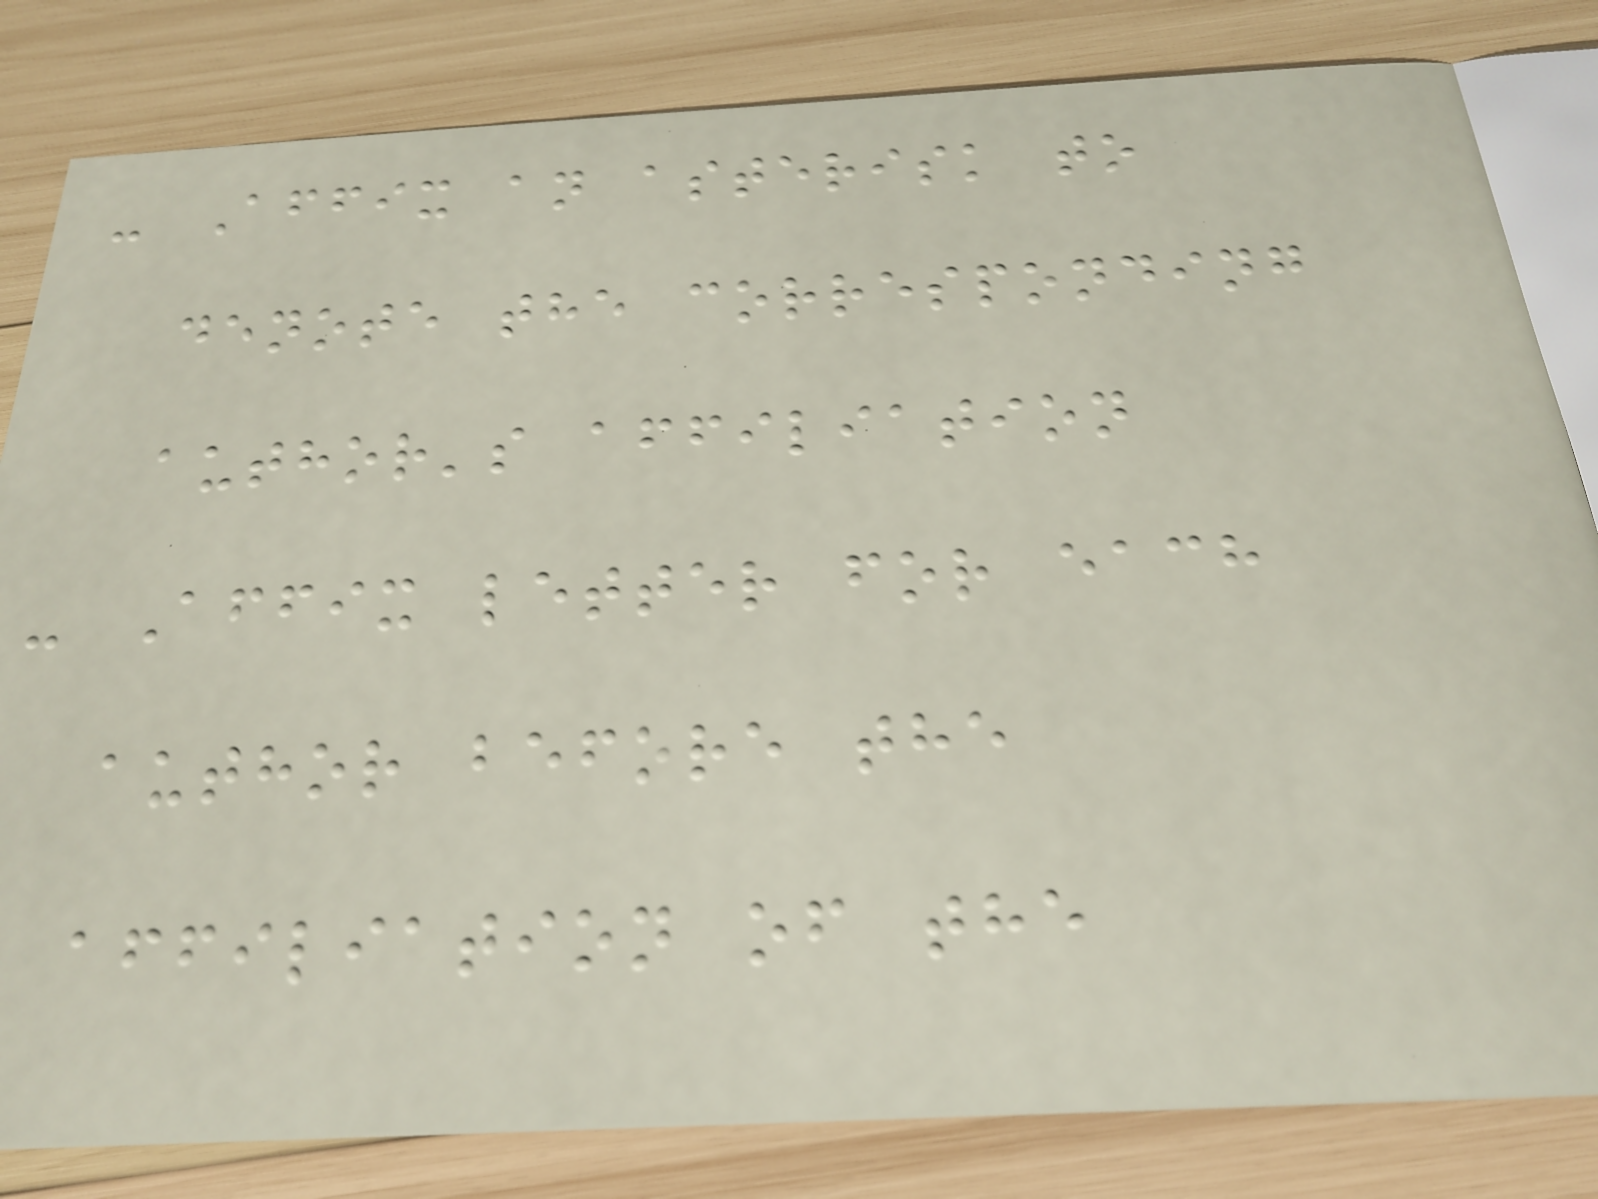- Affix an asterisk to
denote the corresponding
author's affiliation
- Affix letter for each
author before the
affiliation of the
